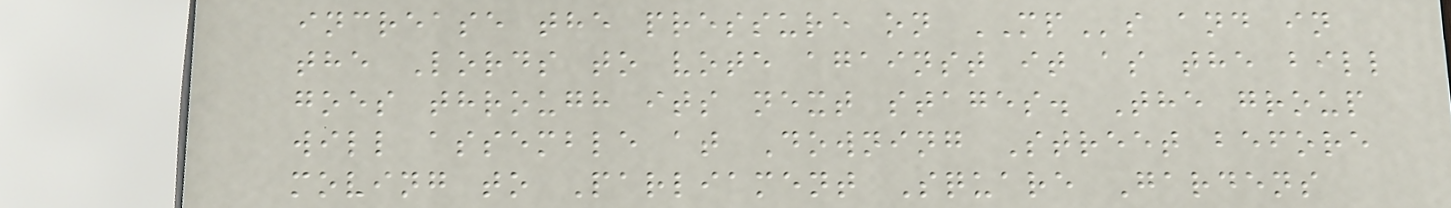increase the pressure on MPs and in
the Lords to vote against it as the bill
goes through its next stages. The group
will assemble at Downing Street before
moving to Parliament Square Gardens
